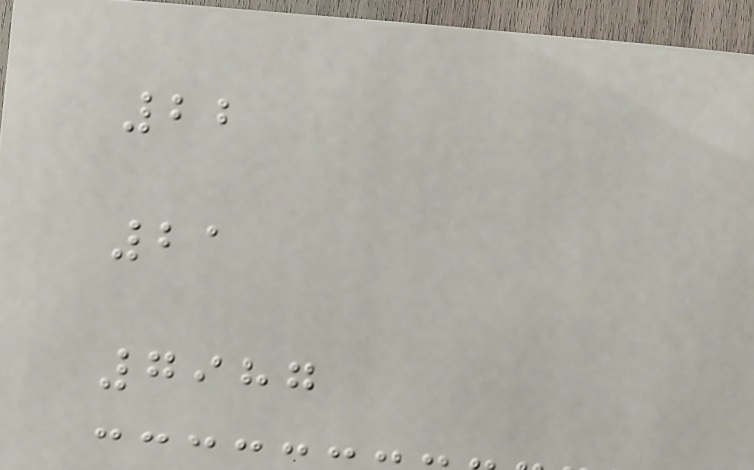22
21
7987
